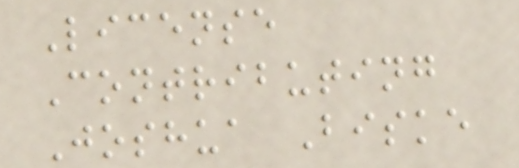License
Contributing
Joshua Biske
